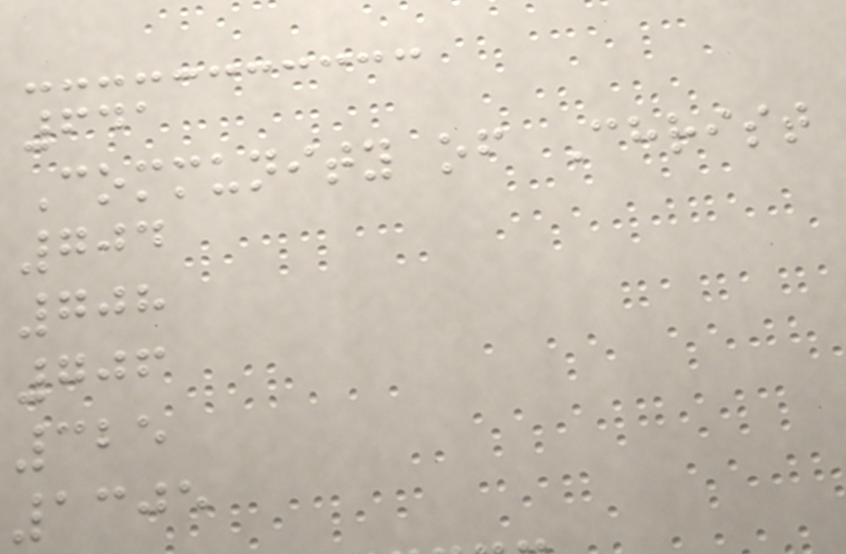641
Community of Christ
704
708
706
325
1305
